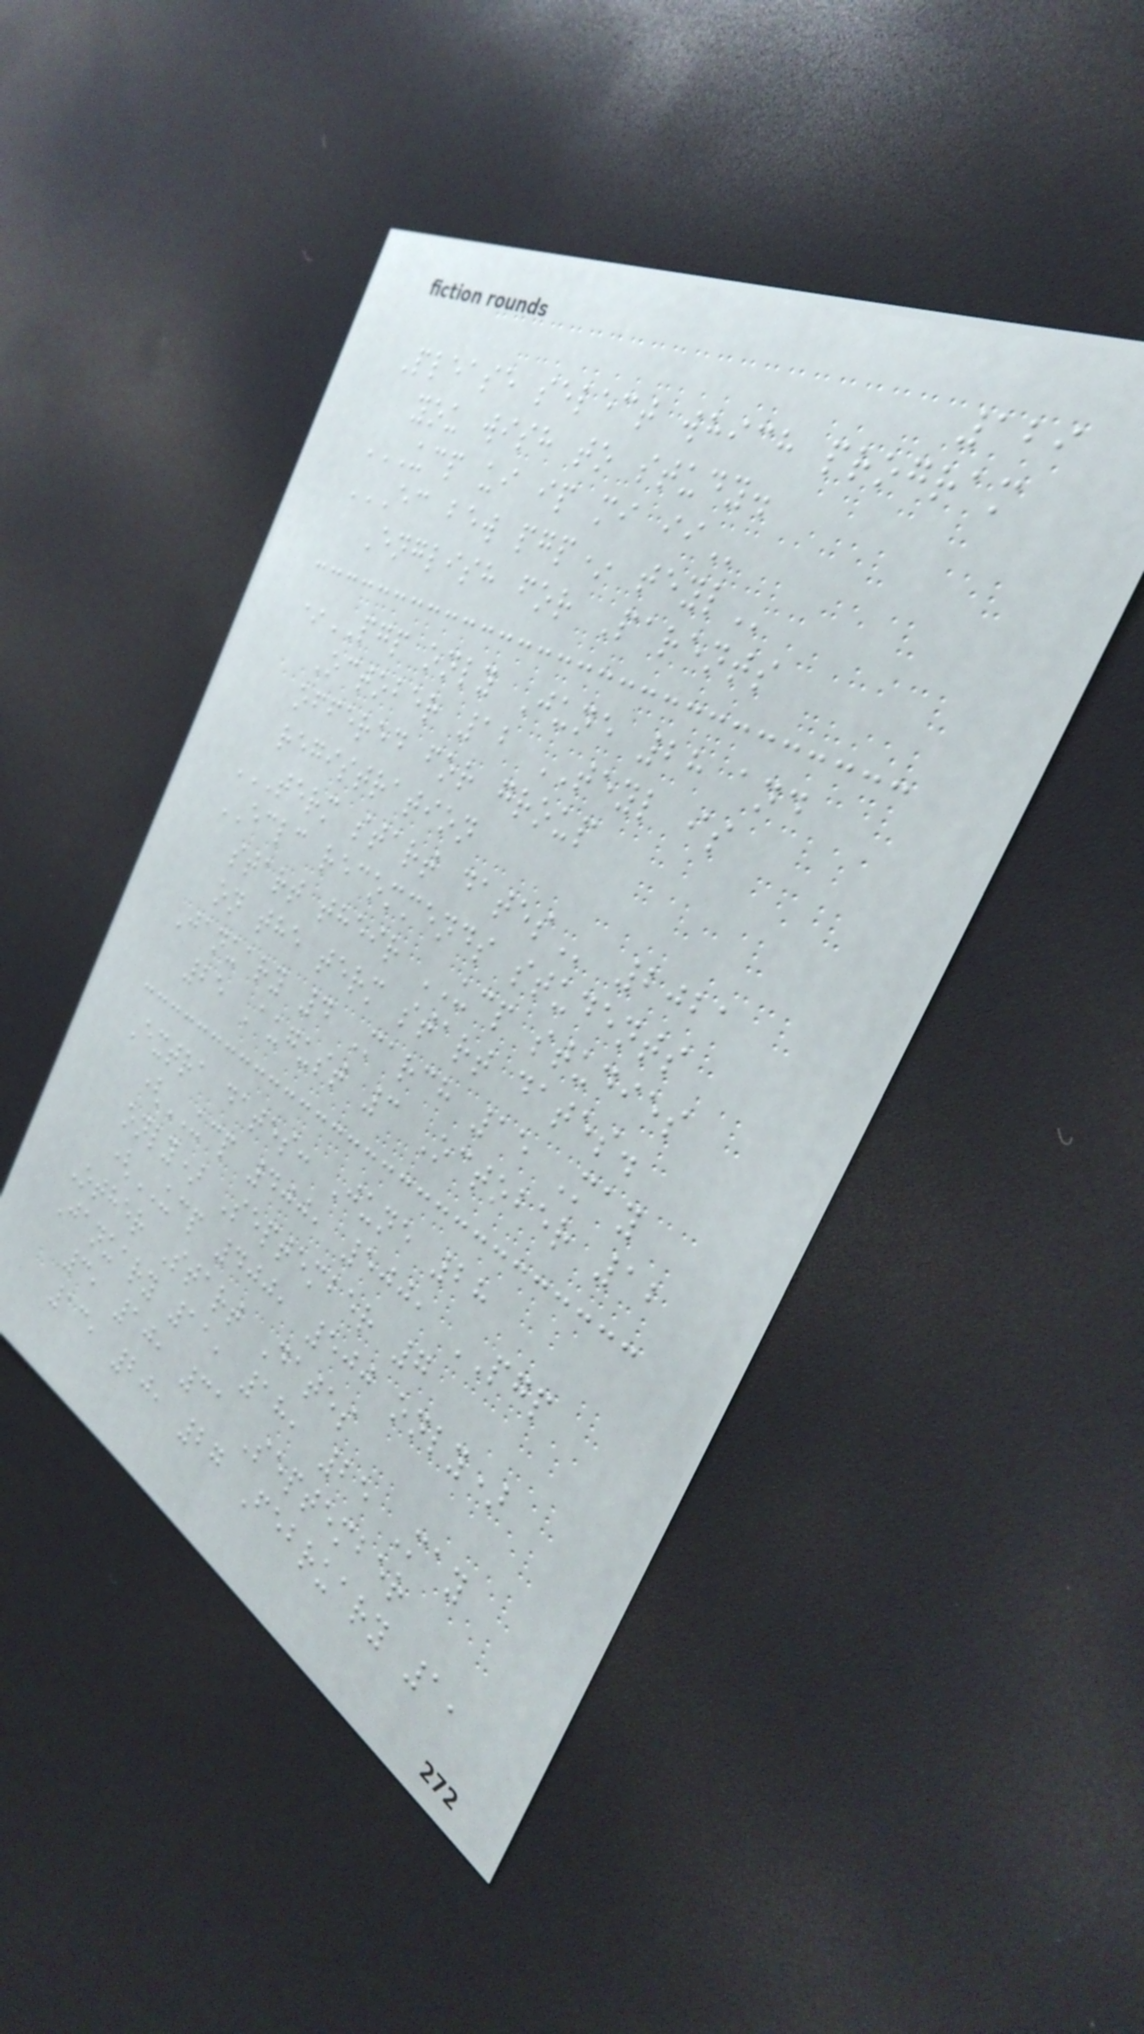129
Please select which program
you wish to study.
UCP UI IP MI II
EC BEW PGP* TEYL
English for Parents
*PGP only June 28 and
October 12 TEYL is
offered for group
registration
TERM START DATES 2021
ECLC recommends students
start their UCP studies
on the term start dates.
January 4 March 15 May
25 August 3 October 12
Extra dates: June 28
(UCP 400, 500, PGP
only) September 7
(UCP 400, 500 only)
Other Start Dates
January 11, 18, 25 May
3, 10, 31 September
13, 20, 27 February 1,
